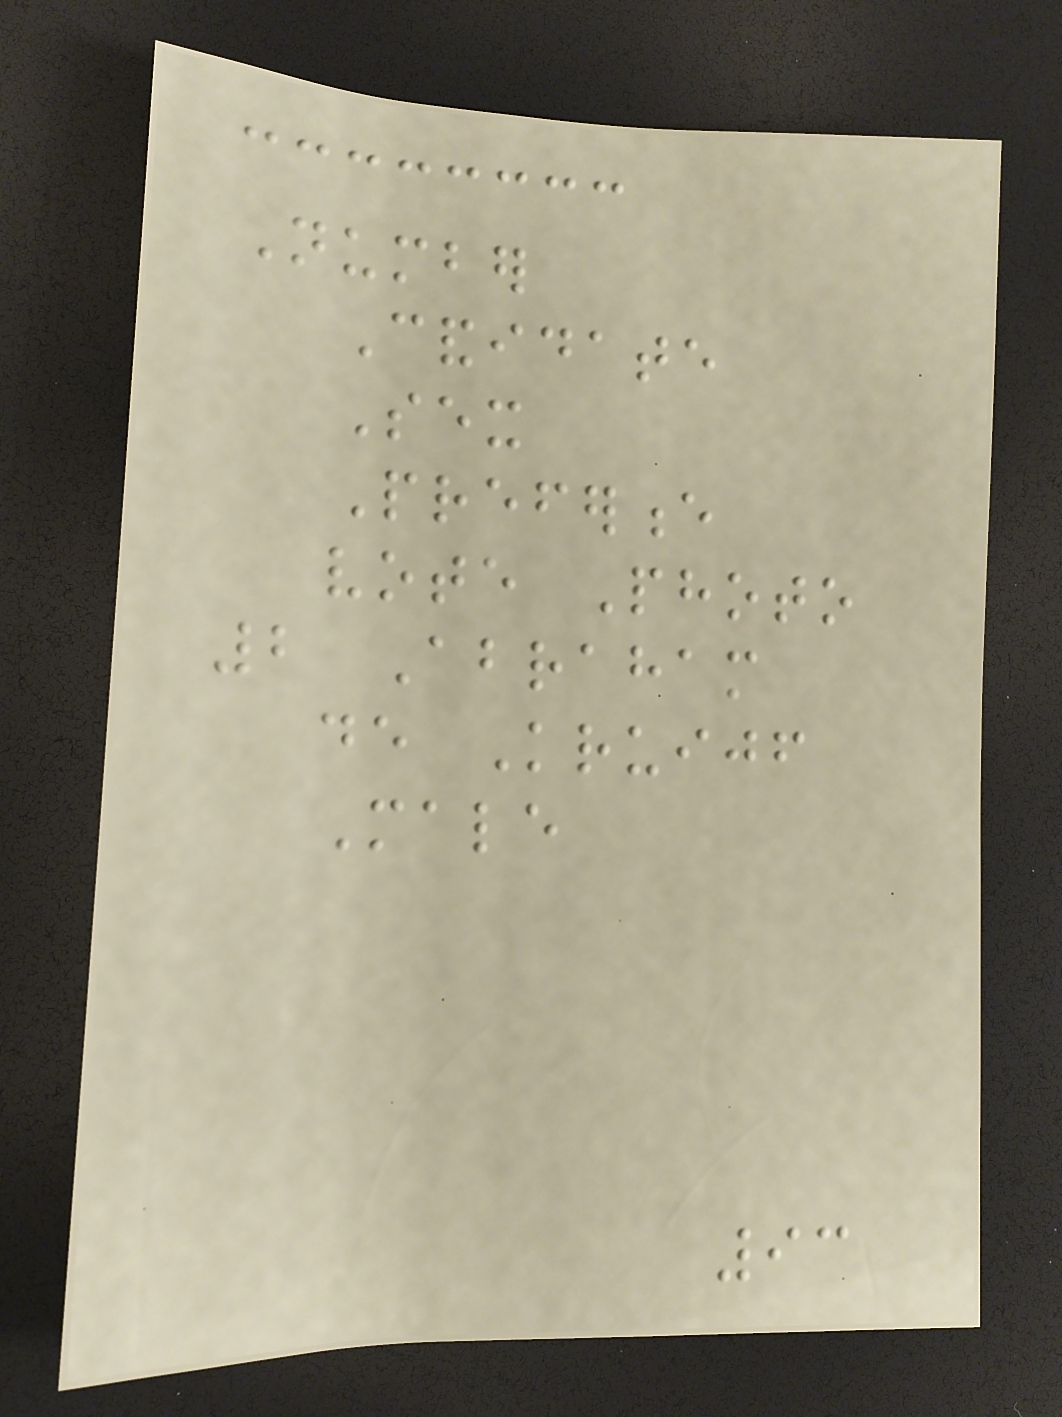Number
Candidate
Sex
Preference
vote Photo
2 Abraham
de Kruijf
Male
93
